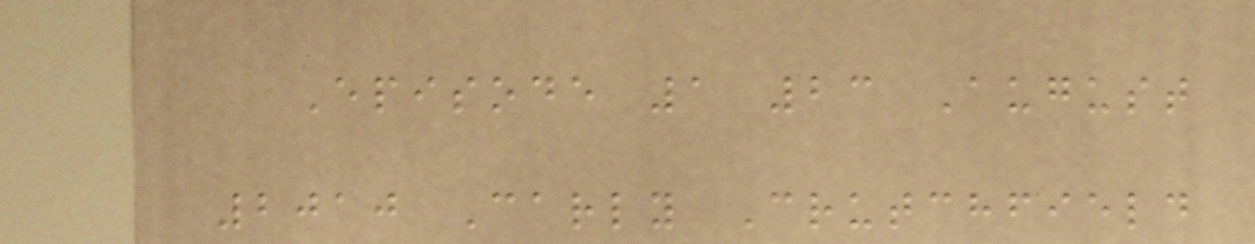Episode 1 23 August
2010 Carly Crutchfield
